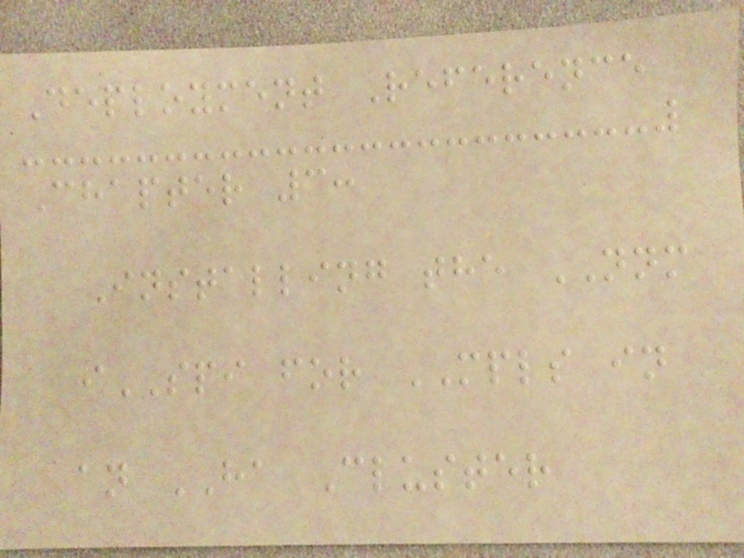Deployment Reference
Chapter 3:
Installing the NNM
iSPI for MPLS in
an HA Cluster
